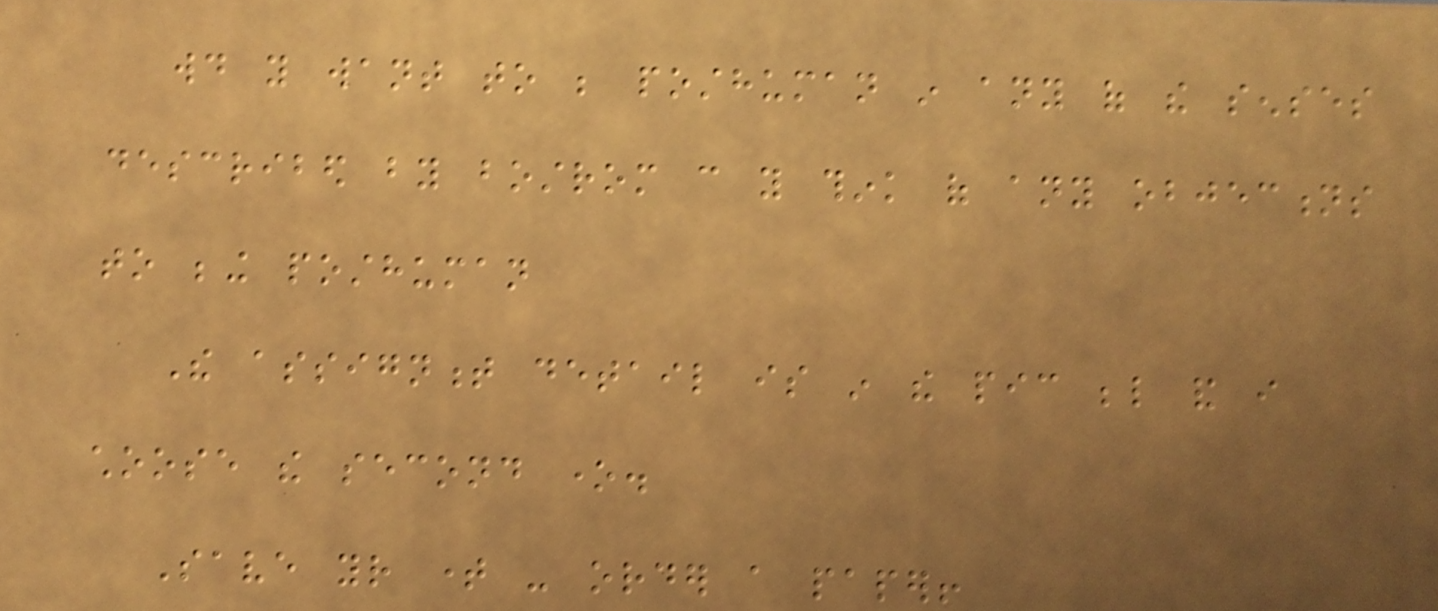would you want to be posthuman in any of the senses
described by bostrom can you think of any objections
to being posthuman
The assignment detail is in the pic below and i
choose the second one.
Save your time - order a paper!
